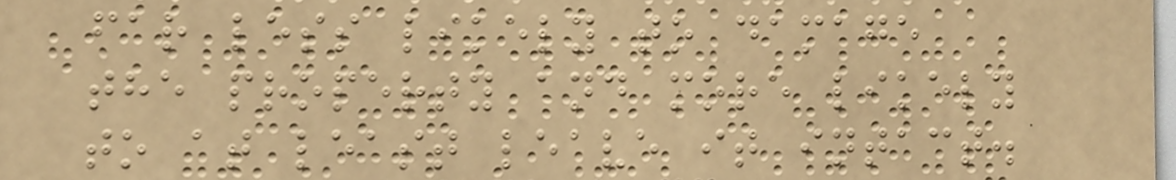far less likely to damage
the property and more likely
to at least leave it intact.
